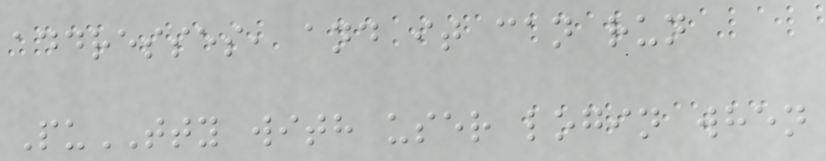addresses, and it can run
PuTTY with user login when
